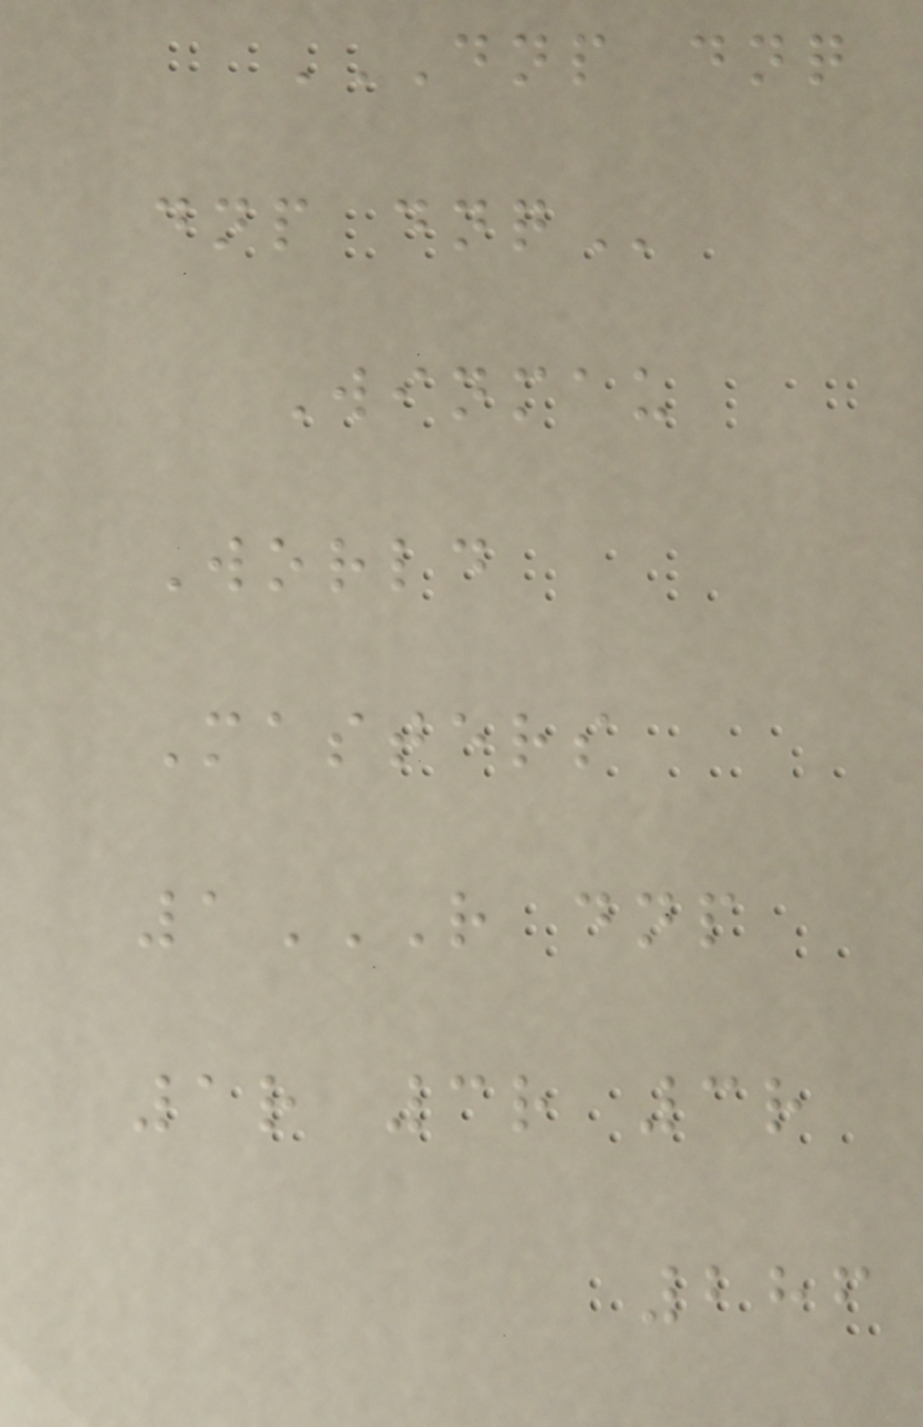DNP DNQ
DNP DNQ
Winmau
World
Masters
1R DNP
1R 3R 3R
286
